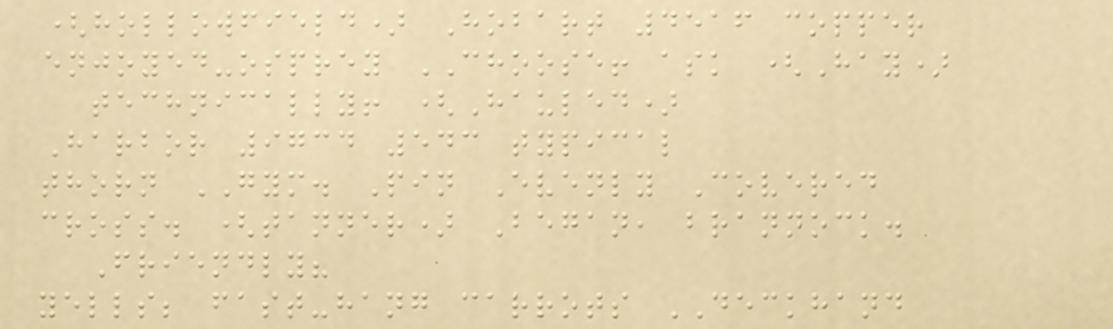(hollowfield) Hobart 4516 copper
enjoyed-osprey CHOOSE! ask (Hay)
technically! (Hauled)
Harbor 9734 543 typical
thorn GYM. Pin Evenly Covered
cross. (tanner) Began, brannock.
Friendly?
yells; fast-hang carrots DECKHAND
